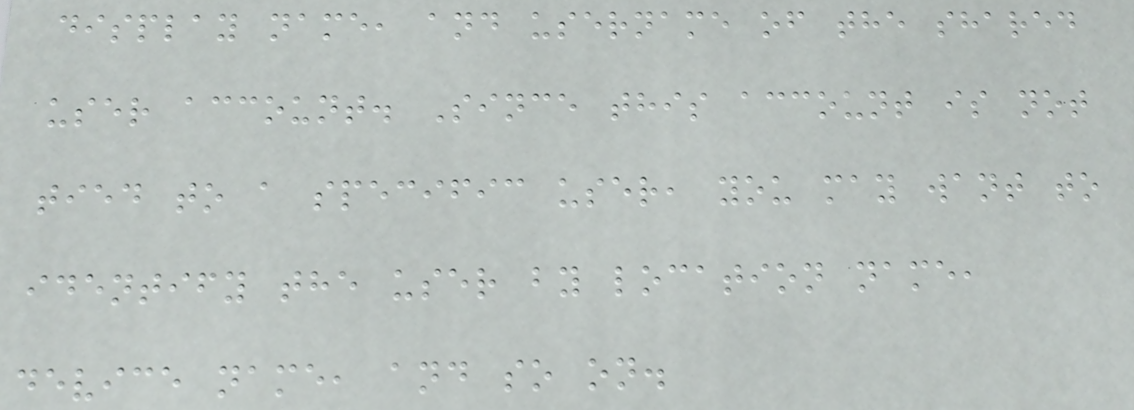display name, and username of the shared
user account. Since this account is not
tied to a specific user, you may want to
identify the user by location name,
device name, and so on.
